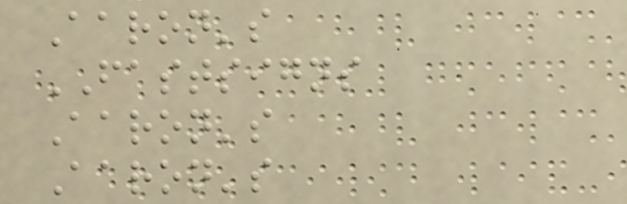Aaron's
FASTSIGNS
Aaron's
Aaron's
